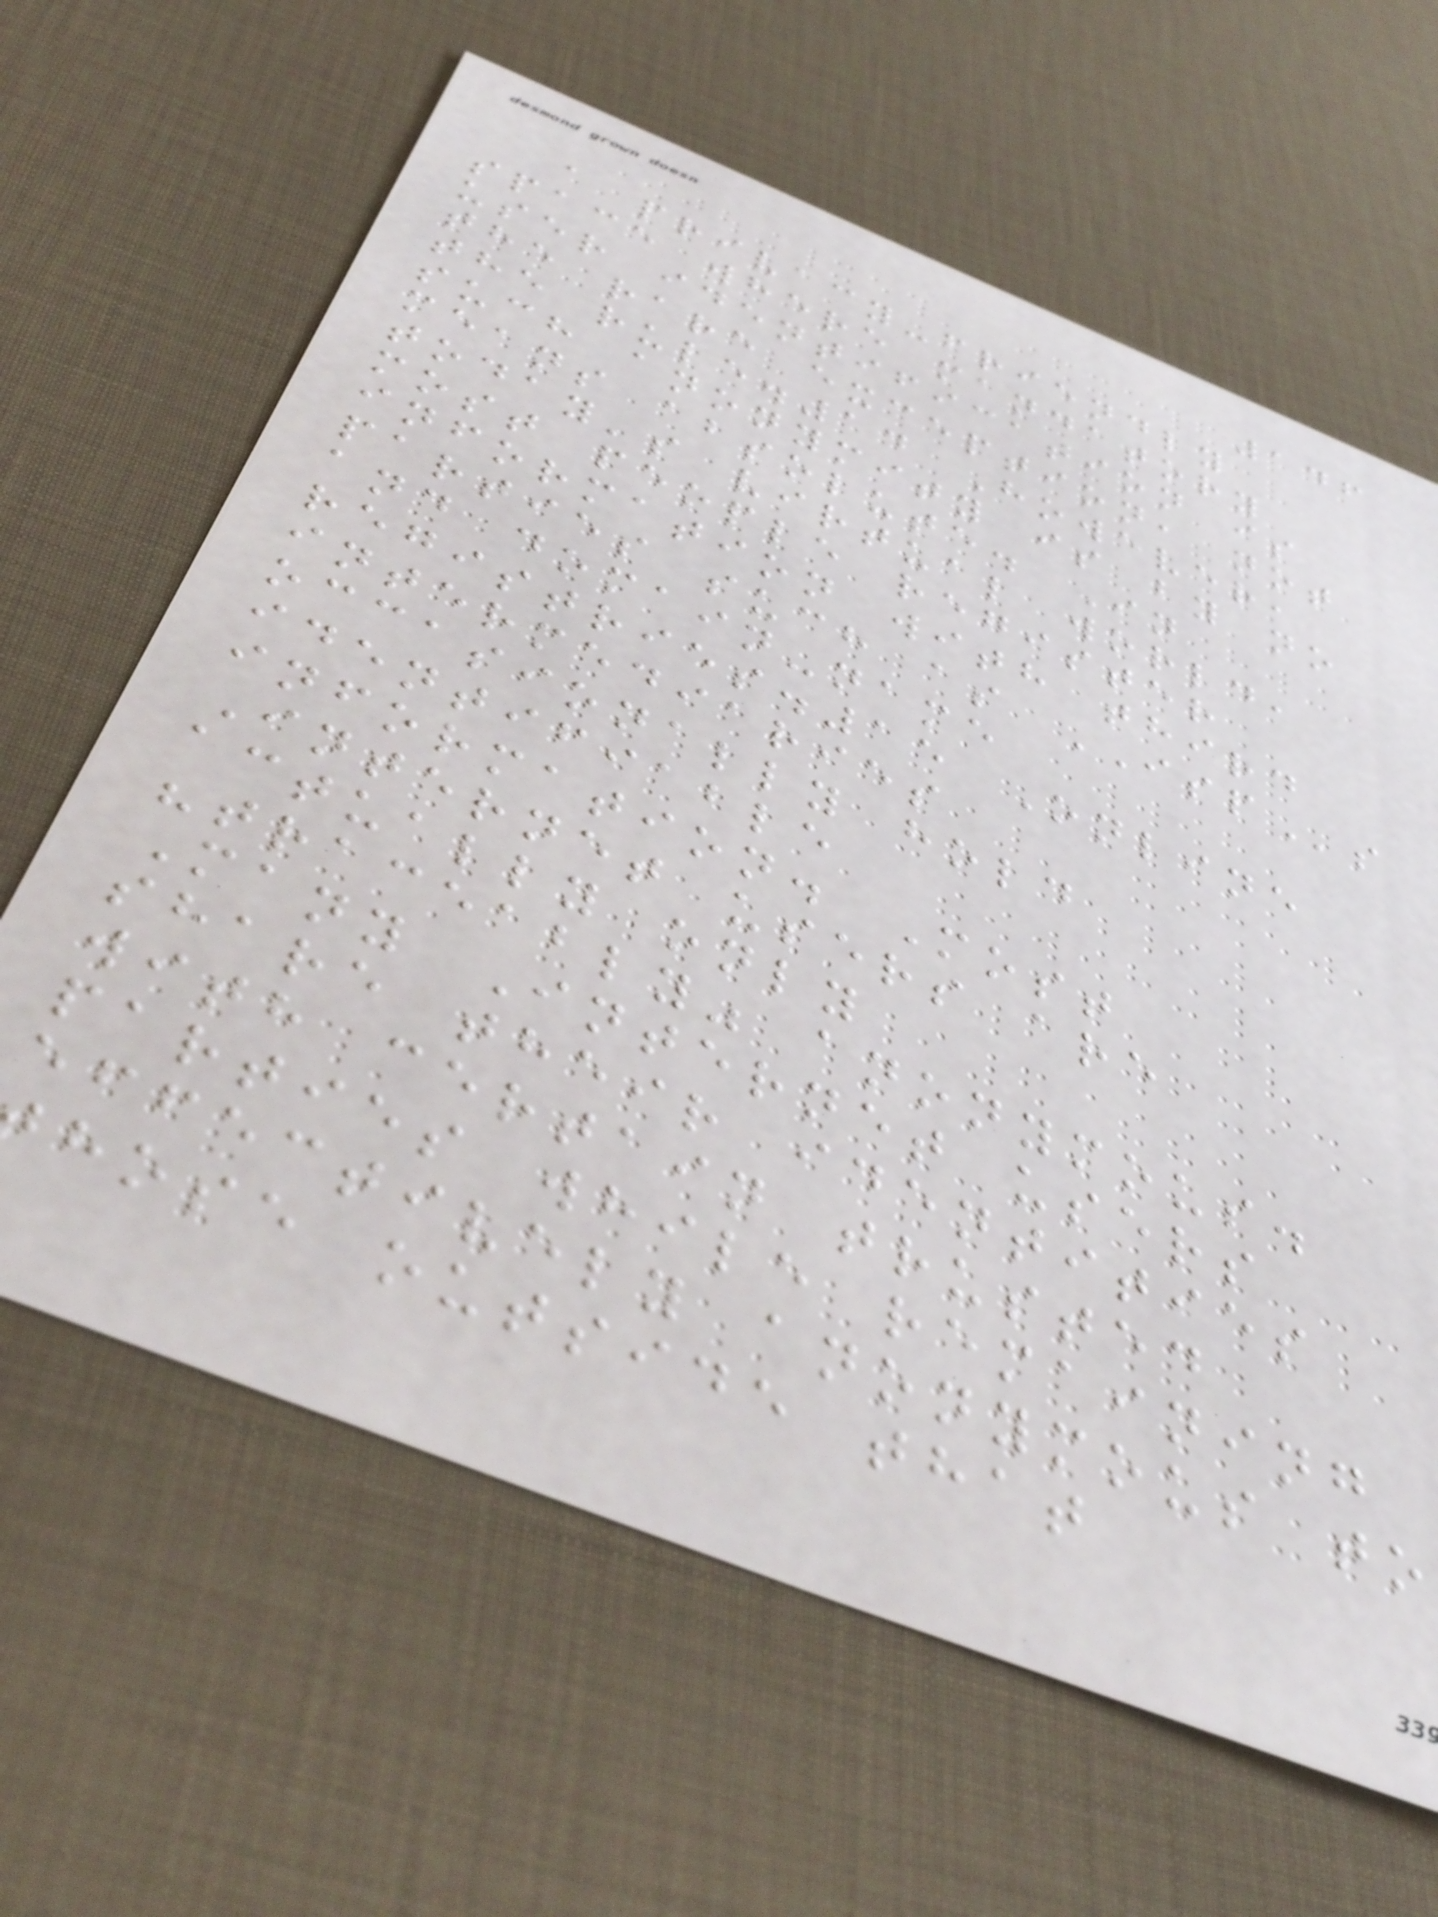146
a privacy-friendly
space where mandatory
user identification is
the rare exception, not
the rule.14 However,
such anonymity is by no
means absolute. In
today's virtual world,
most people register
information with third
parties such as ISPs
and domain-name
registries.15 Online
intermediaries
occasionally hold
identifiable
information. Most
Internet users are
actually only
"traceably" anonymous.
Many Internet users
share their identities
with certain trusted
parties while remaining
effectively anonymous to
hose outside that
